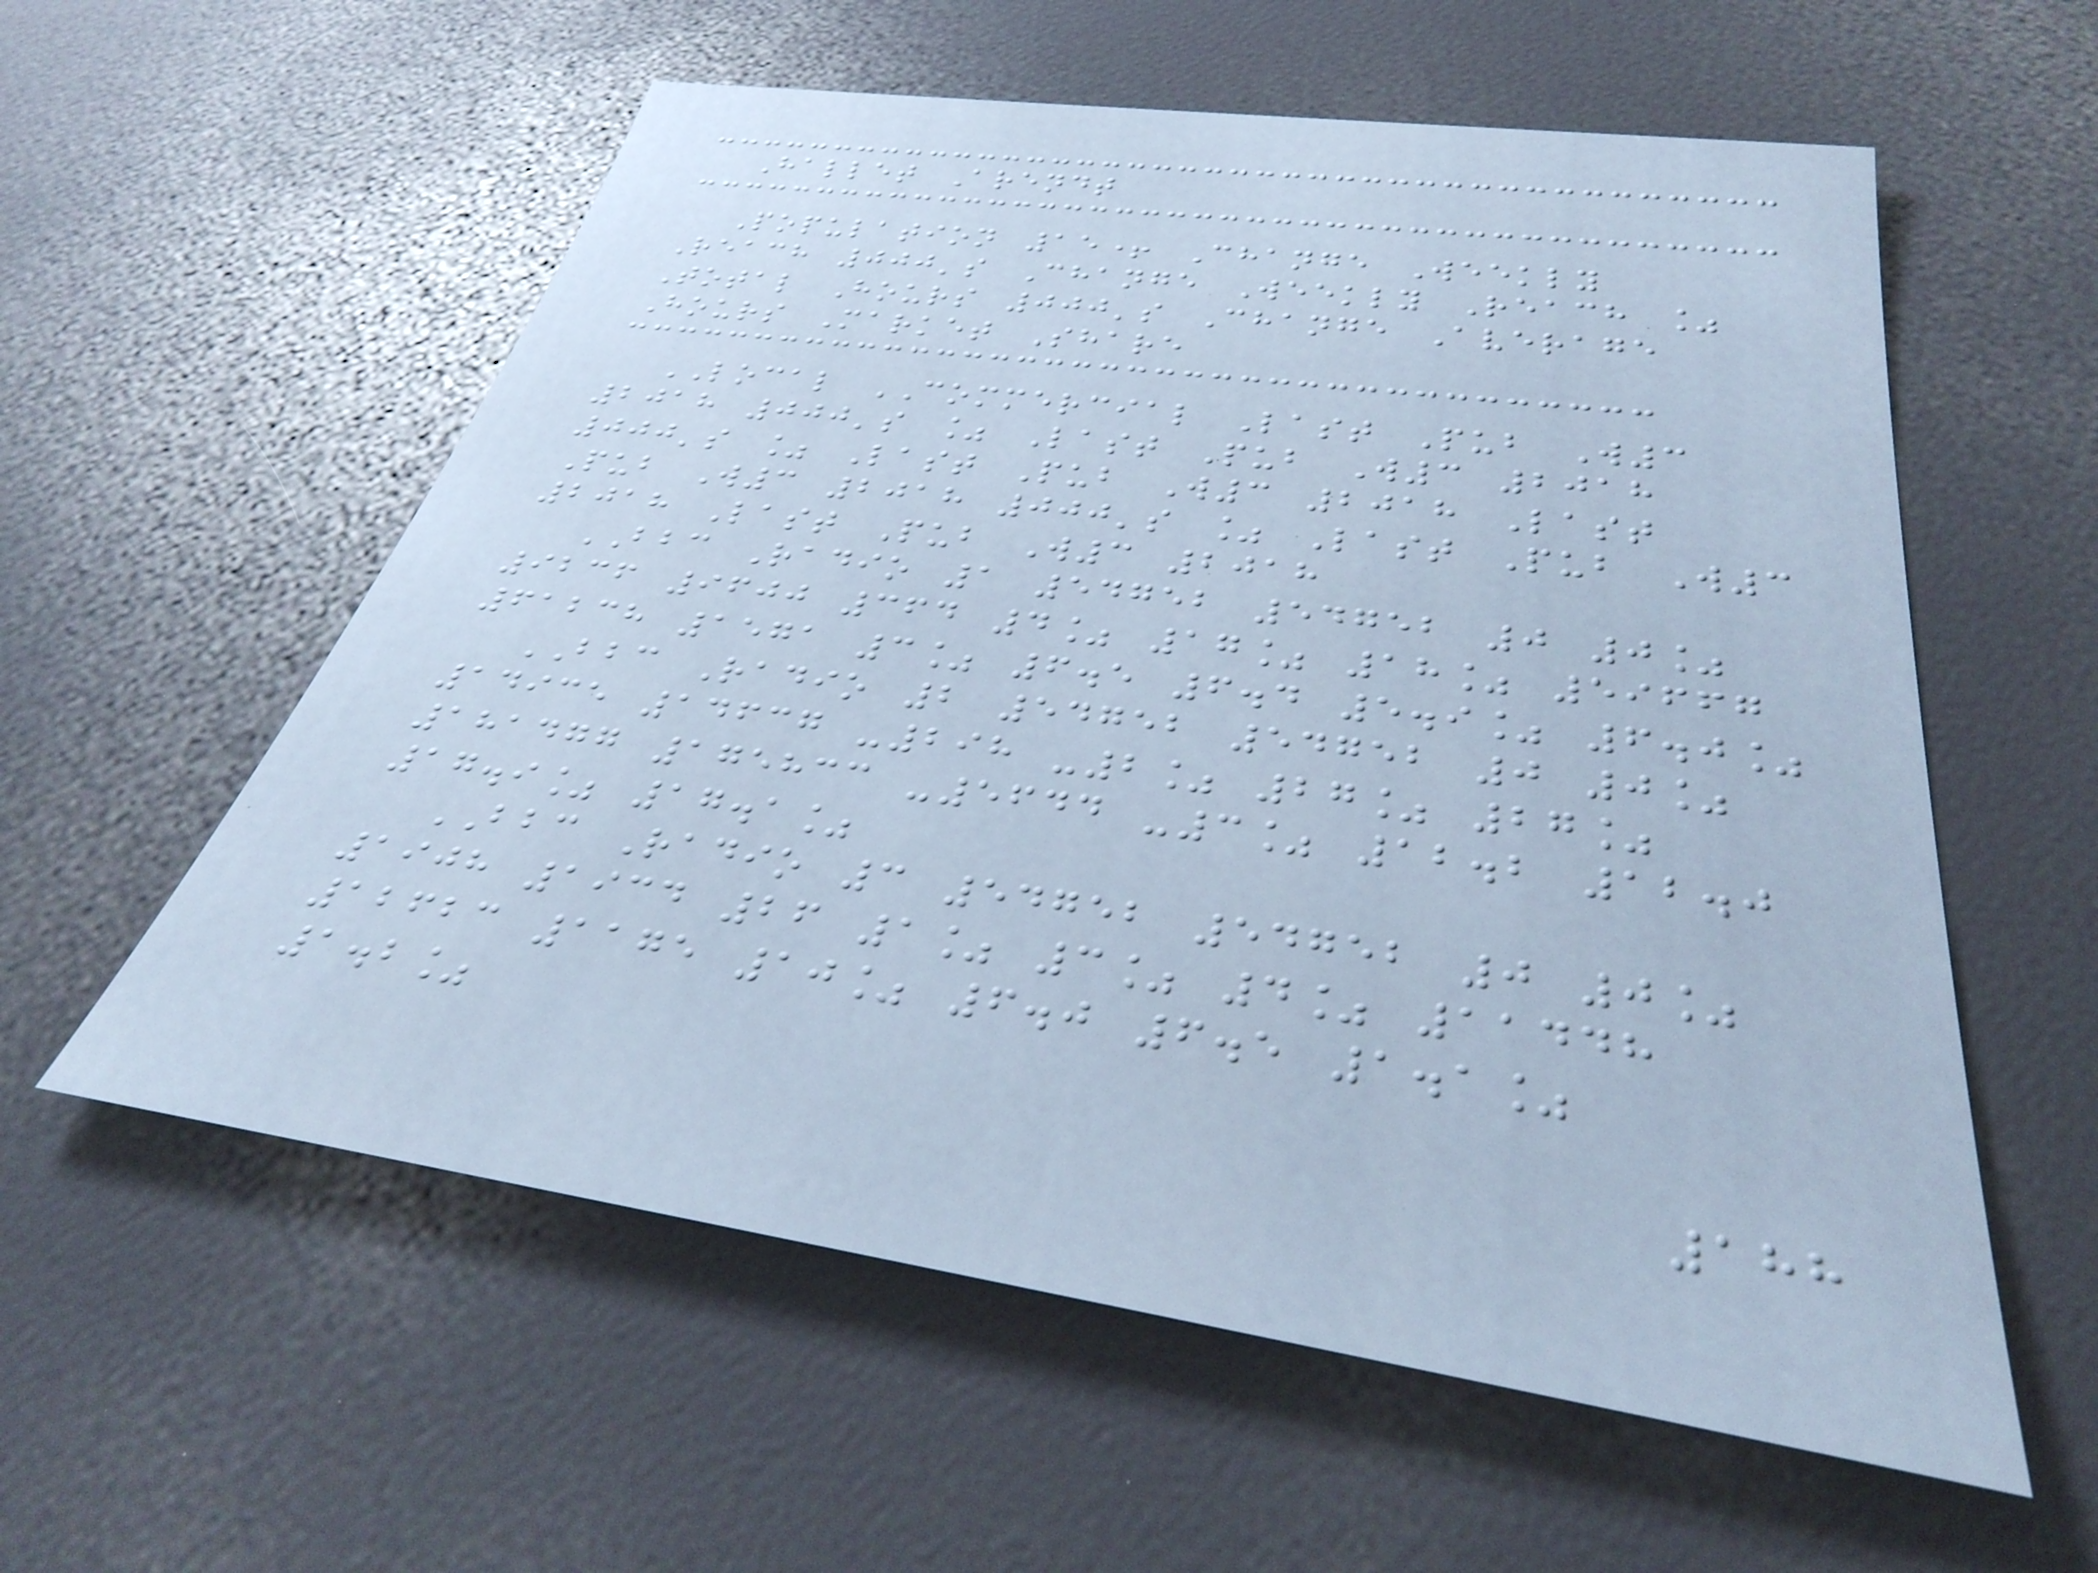Hallet Arendt
Population 15+ Change Weekly
Reach 000's Change Weekly Reach %
Total Hours 000's Change Average
Hours Market Share
LOCAL COMMERCIAL Last Pub W3
2018 000's % Last Pub W3 2018
000's % Last Pub W3 2018 Last
Pub W3 2018 000's % Last Pub W3
2018 Last Pub W3 2018
BBC Radio 1 54752 54752 0 0%
9236 9600 364 4% 17% 18% 59667
61238 1571 3% 6.5 6.4 5.9% 6.0%
BBC Radio 2 54752 54752 0 0%
14935 14637 -298 -2% 27% 27%
181477 175833 -5644 -3% 12.2 12.0
17.9% 17.1%
BBC Radio 3 54752 54752 0 0%
1908 1934 26 1% 3% 4% 11448
12623 1175 10% 6.0 6.5 1.1%
1.2%
188
